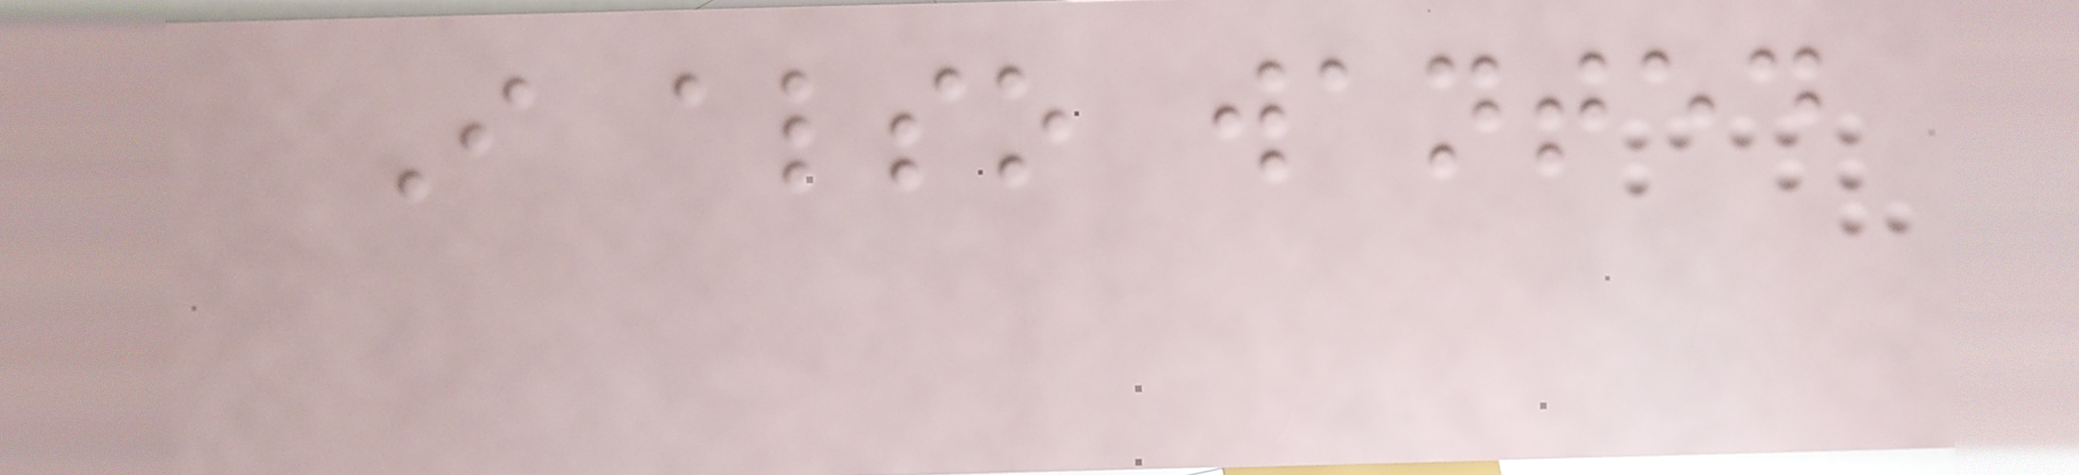I also wanted
